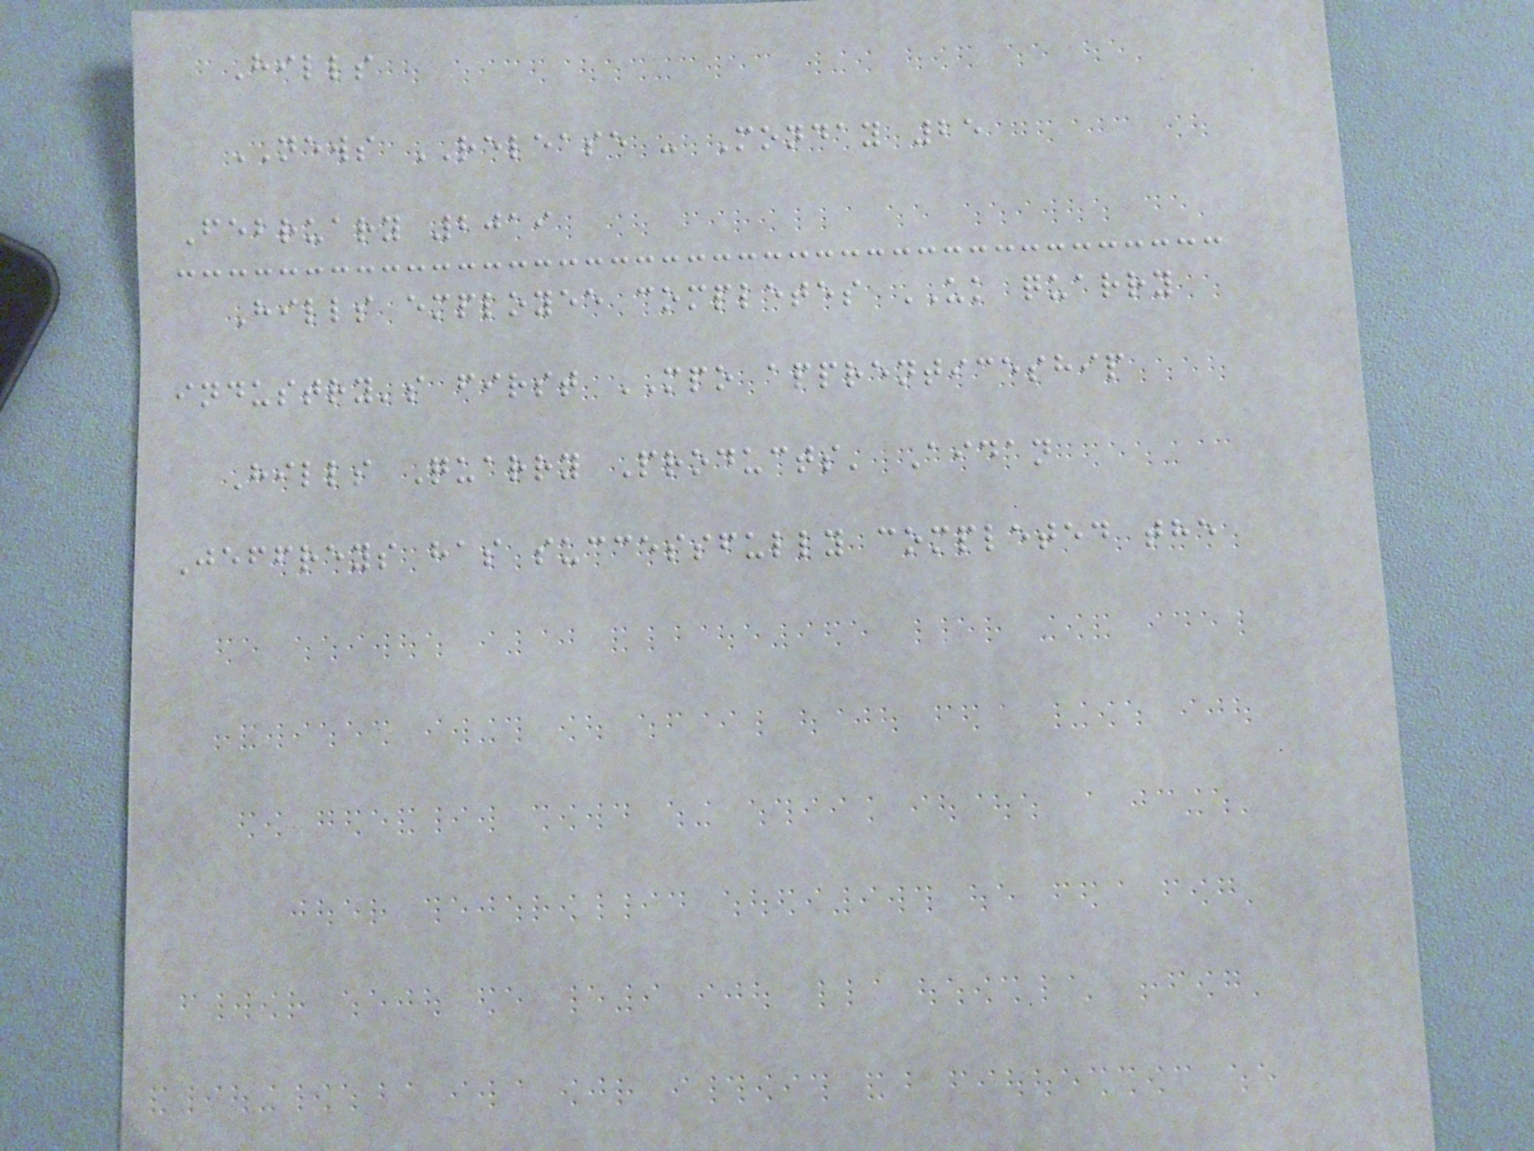Hills
NEWS RELEASE - Monday 25
February 2019
Hills employee completes UK quarry
industry's first MPO apprenticeship
Hills Quarry Products' Aidan
Jeffreys has successfully completed the
